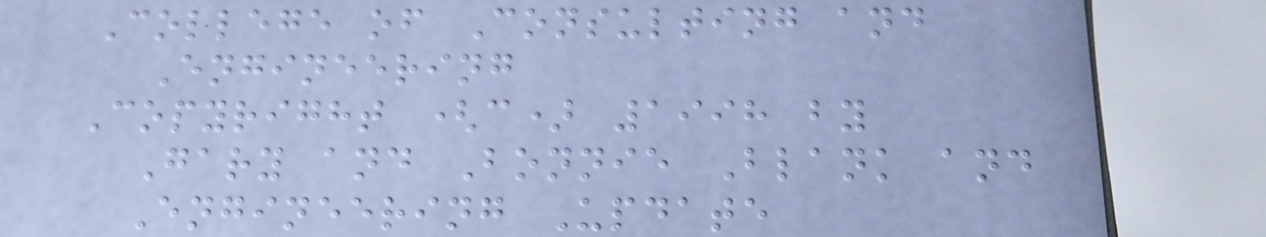College of Consulting and
Engineering
Copyright (c) 1998 by
Gary and Bonnie Blank and
Engineering Update
